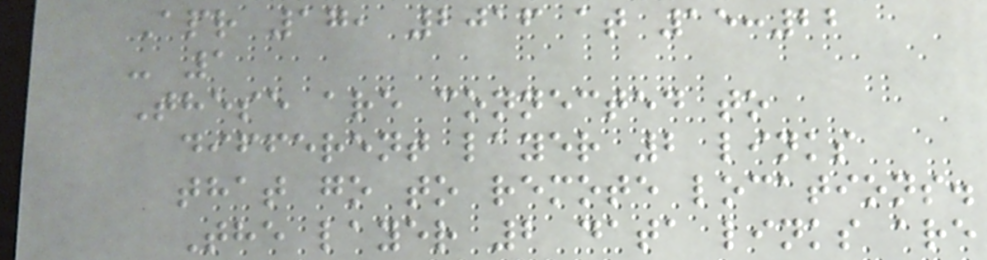Apr 17, 2016 at 15:22
- 1
These are connected to
different layer 2 links
that go to remote locations.
The layer 2 data links are
